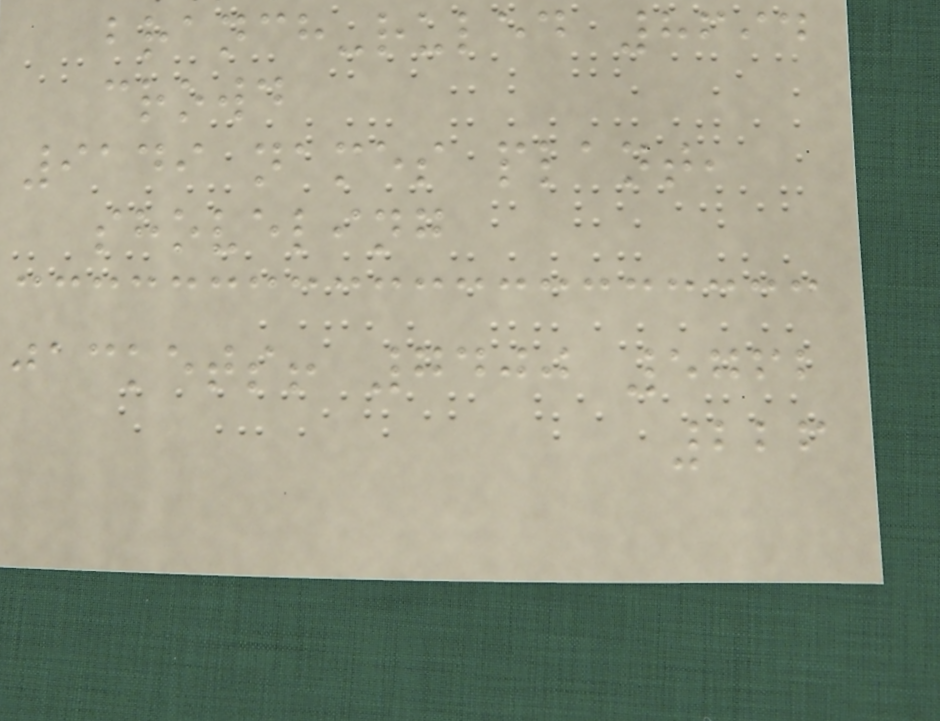branch-ruled 8694
crowd
9149 names plant,
shoveling
jackets! 7400 5762
226
